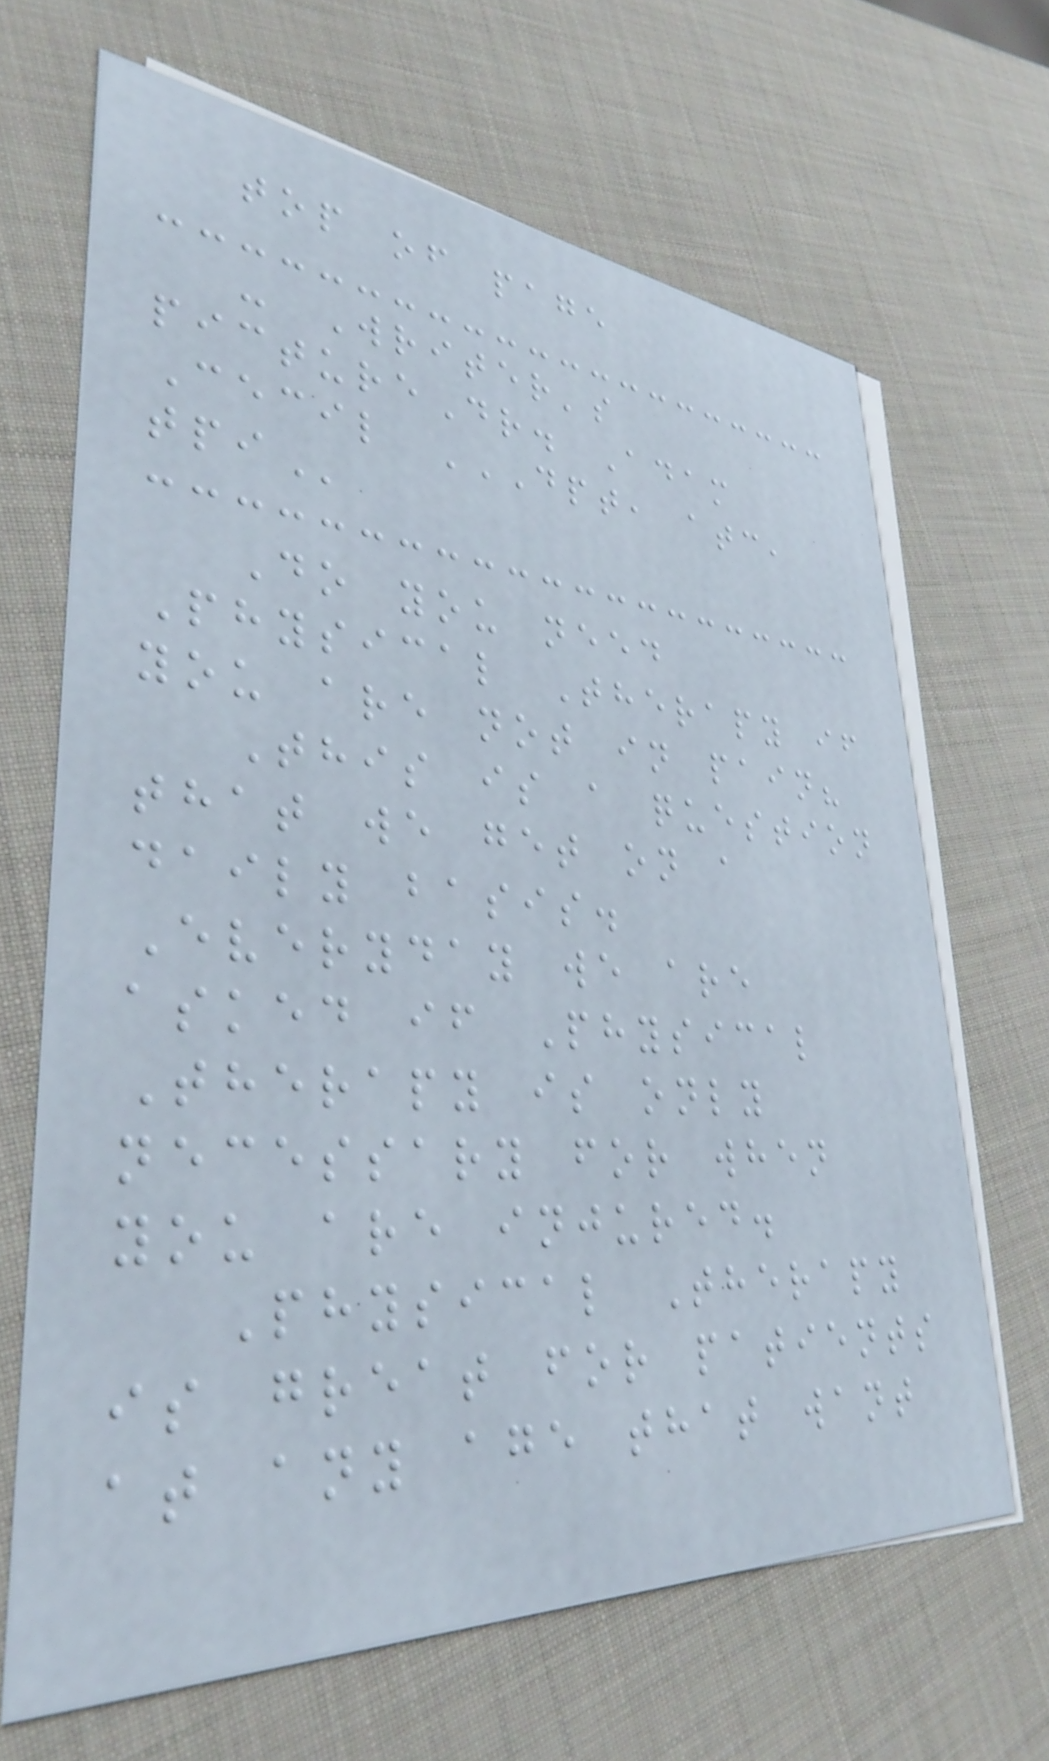top of page
- Writer's
pictureDr. Adam
Cecil DPT, ATC,
TPI
Do you need
Physical Therapy if
you are not in pain?
This is a question
that we get on a
daily basis.
Everyday we are
asked if Physical
Therapy is only
necessary for when
you are injured.
Physical Therapy
is great for patients
at any age that want
